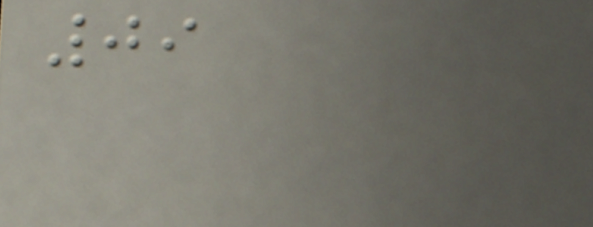09
